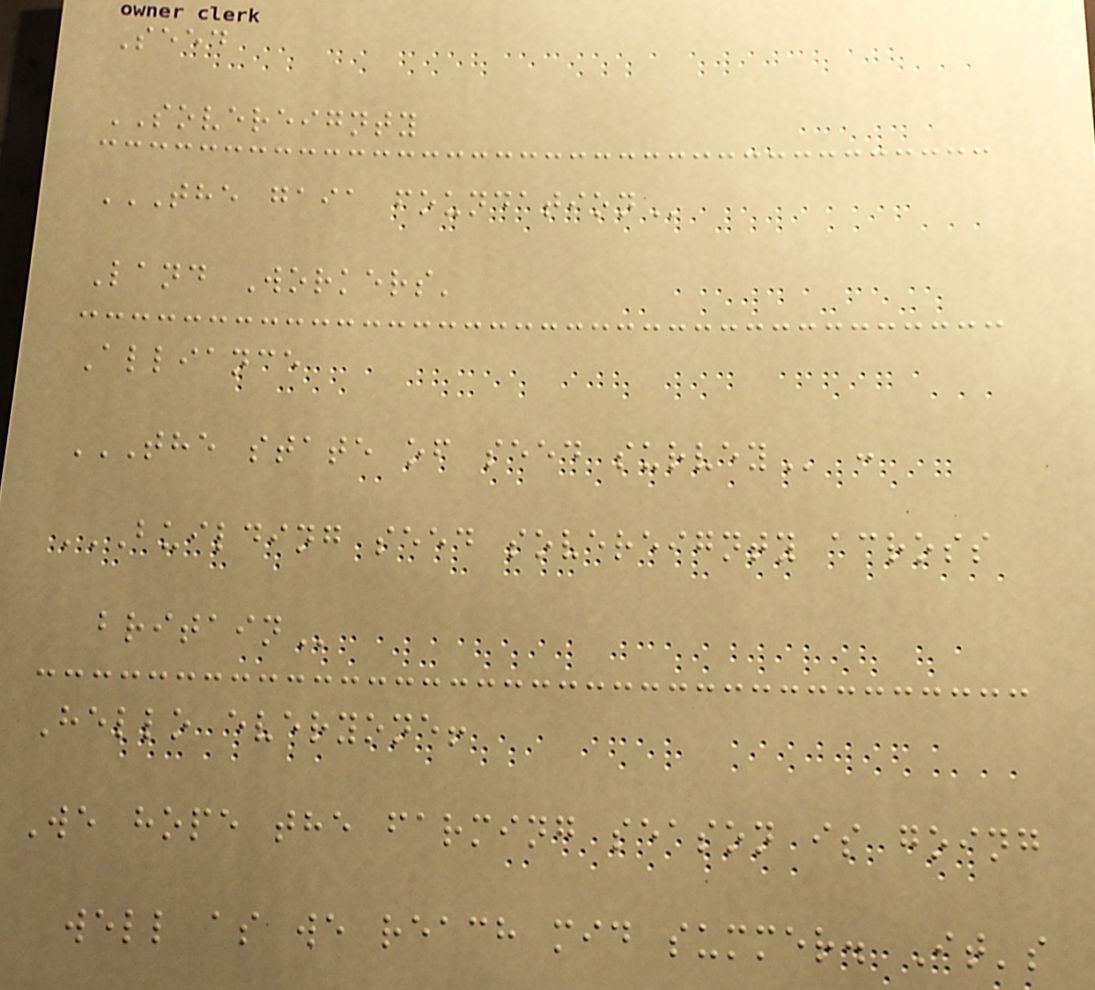Seed
SOVEREIGNTY
THE GAIA FOUNDATION
Land Workers'
Alliance
THE STATE OF SEED SURVEY :
BUILDING SEED SOVEREIGNTY ACROSS
BRITAIN
Hello everyone!
We hope the farming season is going
well as we reach mid summer. It's
